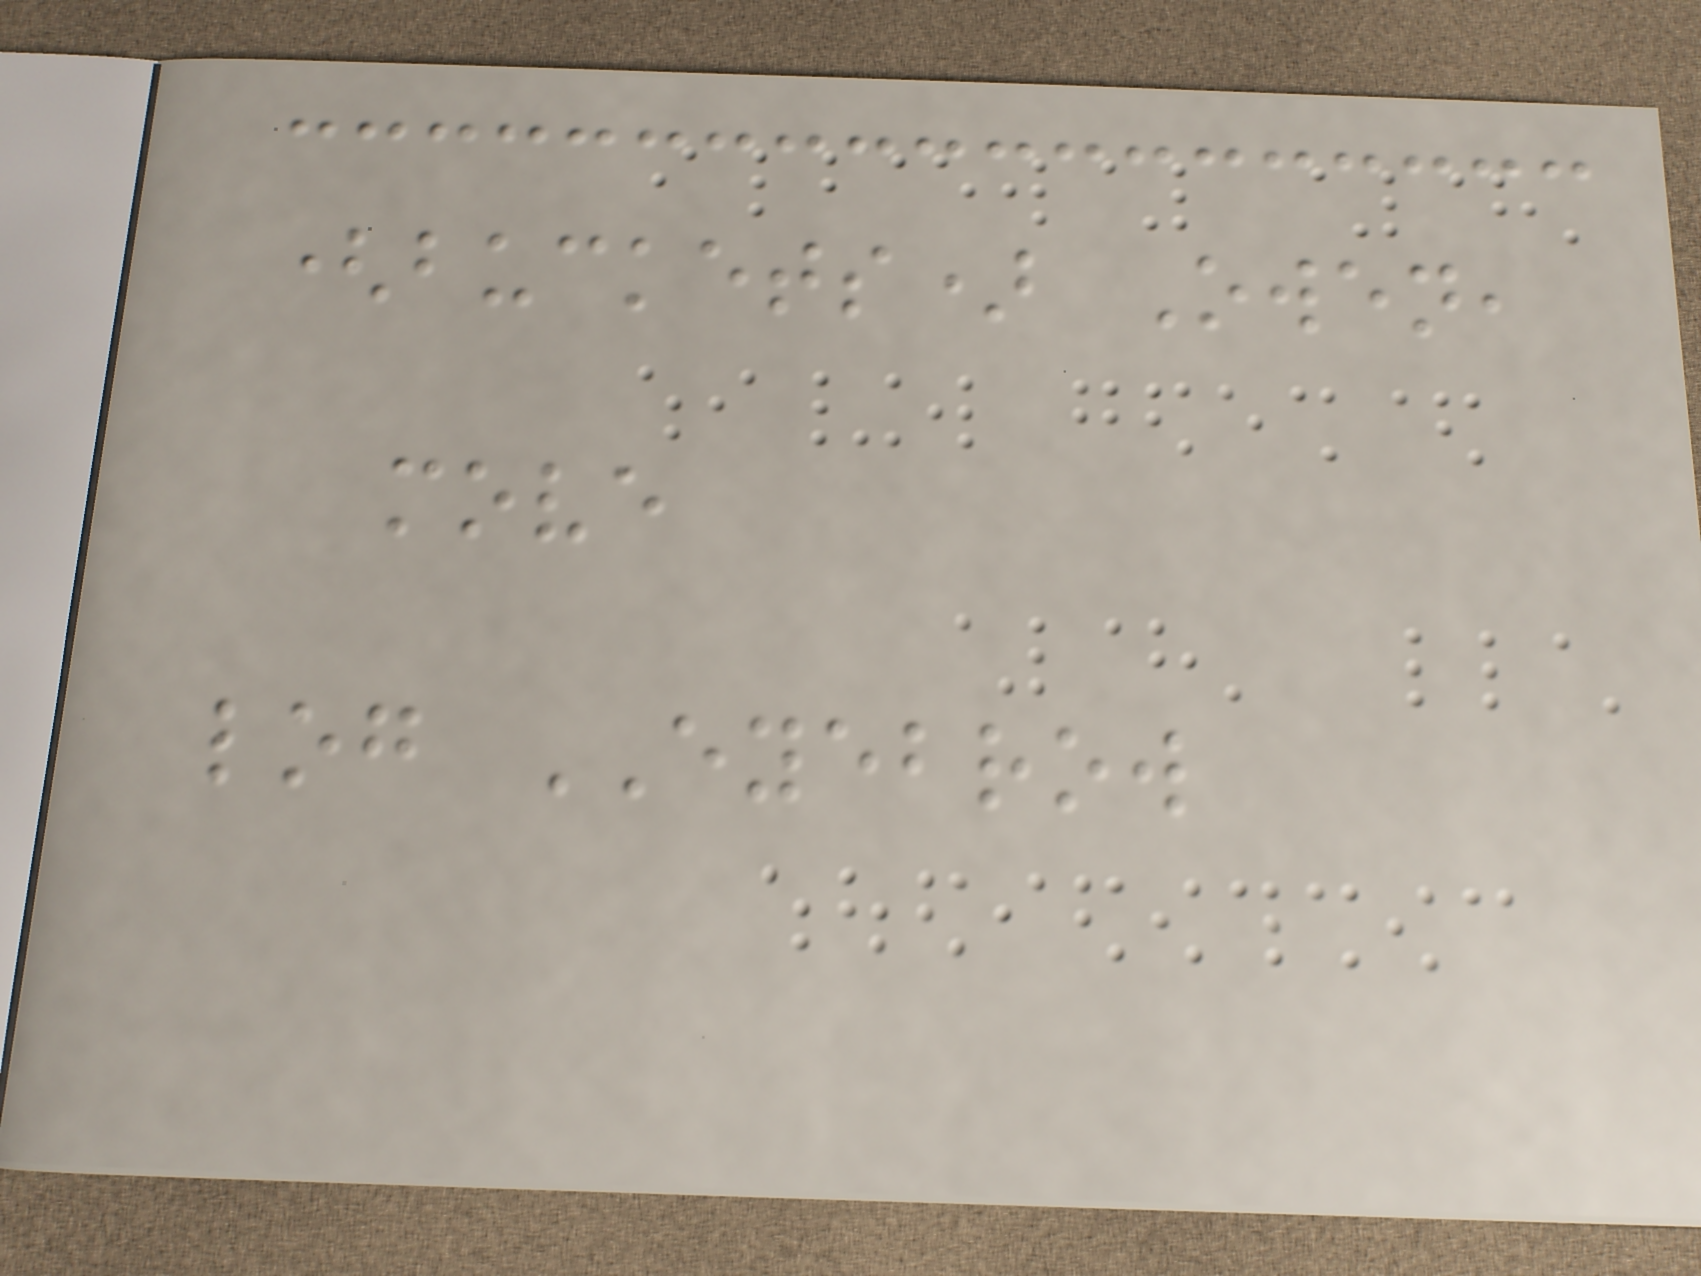(buckets) Owen,
move
log EYEBROW
